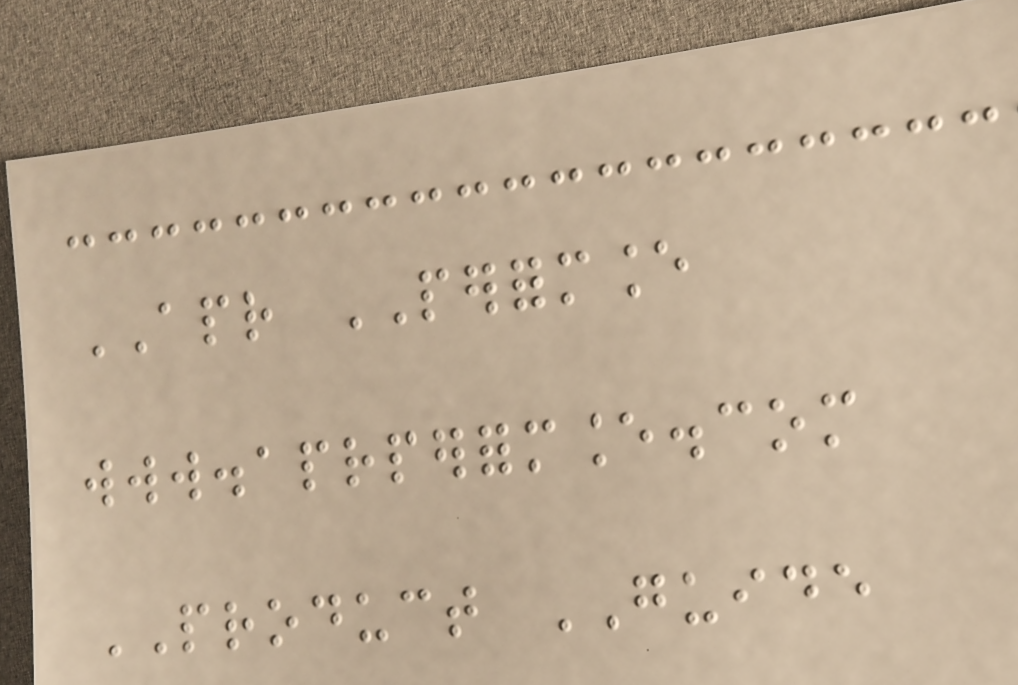APR PERFORMANCE
www.aprperformance.com
PRODUCT GUIDE
